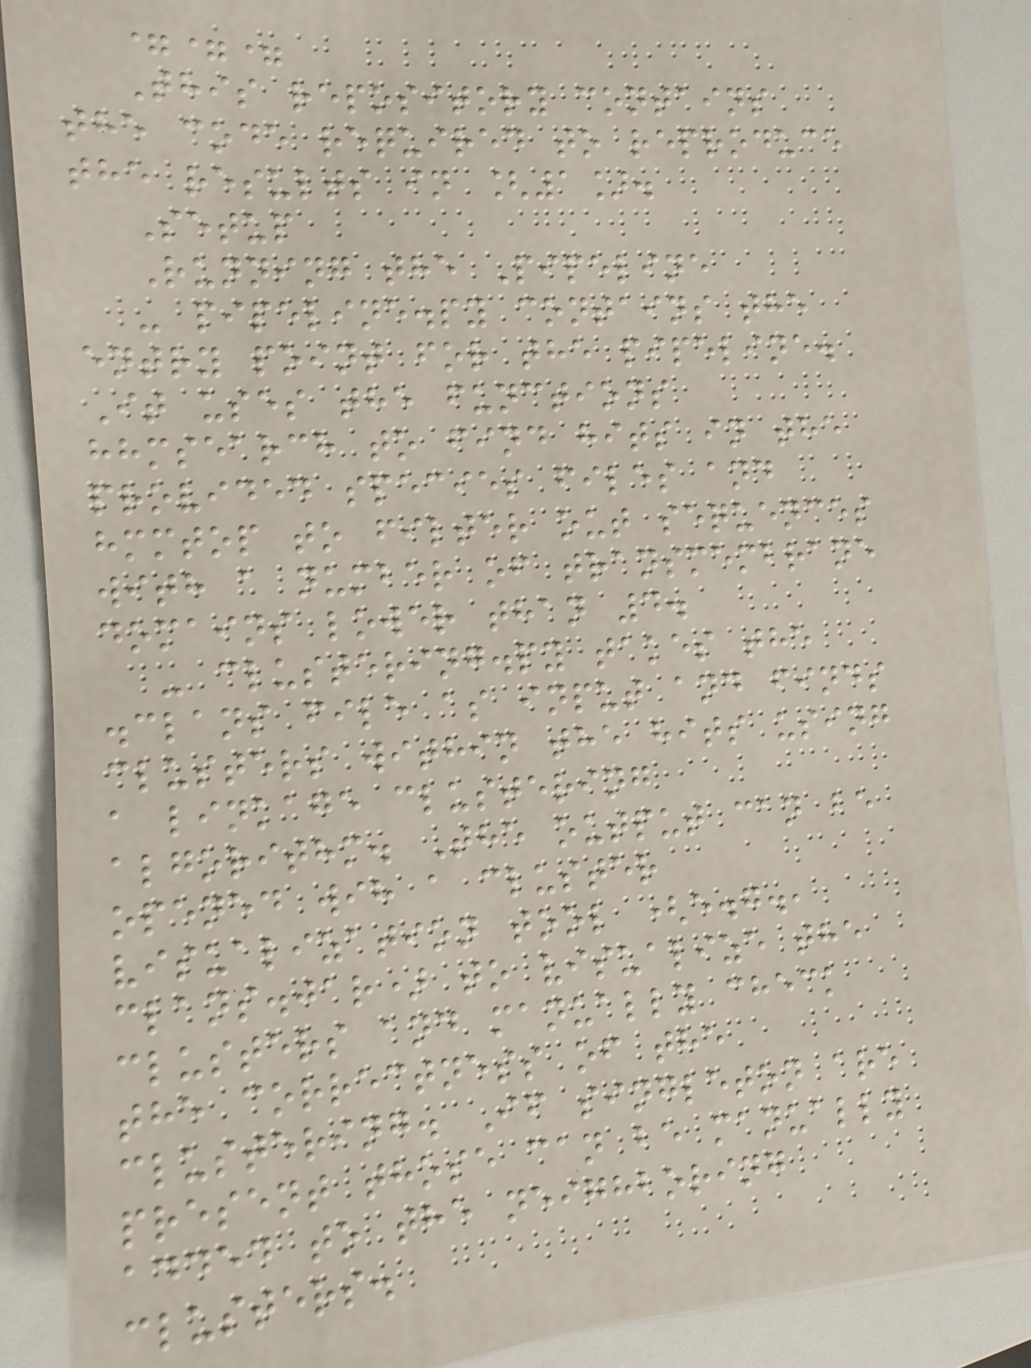===
This repository contains
the code required to reproduce
the results in [1].
Setup
Running the Pipeline
- pipeline.py contains the
entry point for the pipeline.
It uses the functions
hhmsearch to find hits in the
provided species files and
hmmtop to filter out sequences
with a number of transmembrane
domains lower than 4.
- clustering.py takes the
.clans file as input and finds
clusters within the hits using
a linkage clustering
algorithm. The output can be
opened wih a cluster
visualization tool (e.g.,
clans.jar) to visualize the
clusters and manually check
the correctness of the
clustering. If singleton are
present those can be manually
added to the neighboring
clusters.
